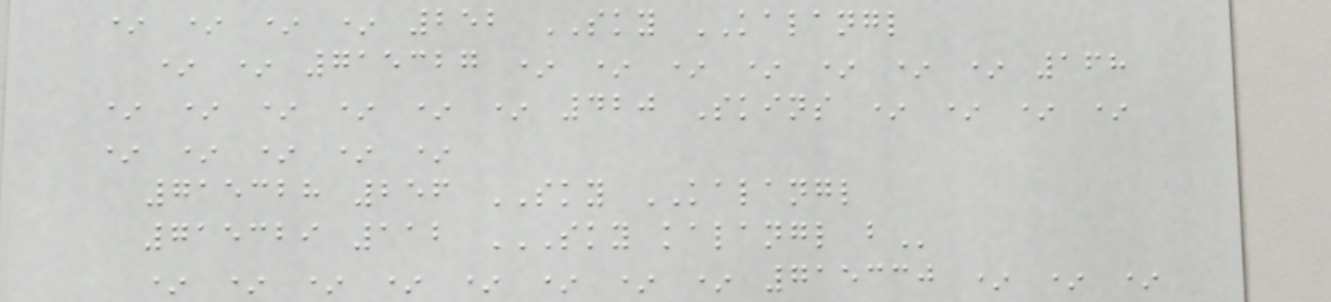* * * * 252 SKY KALANGL
* * 715327 * * * * * * * 168
* * * * * * 420 Skins * * * *
* * * * *
715328 256 SKY KALANGL
715329 112 SKY KALANGL B
* * * * * * * * 715330 * * *
